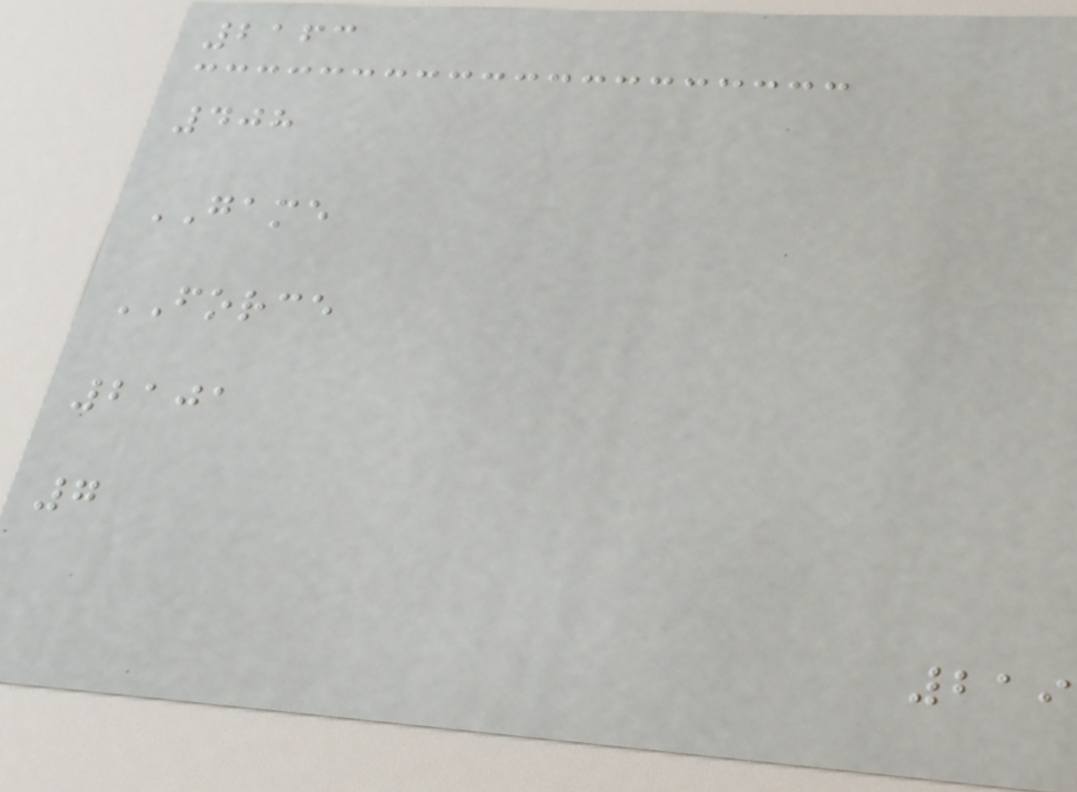2163
408
GAME
FORCE
2101
7
219
